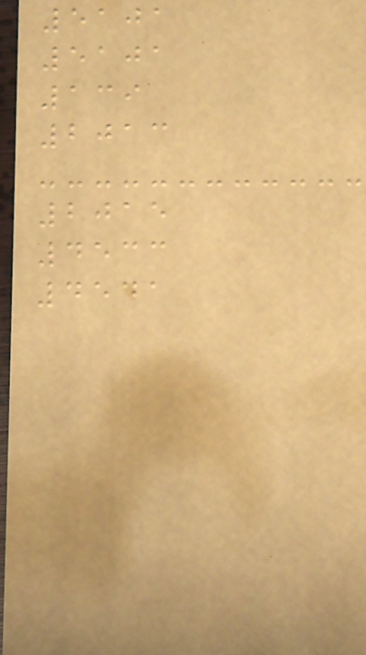5101
5101
139
2013
2015
4533
4541
